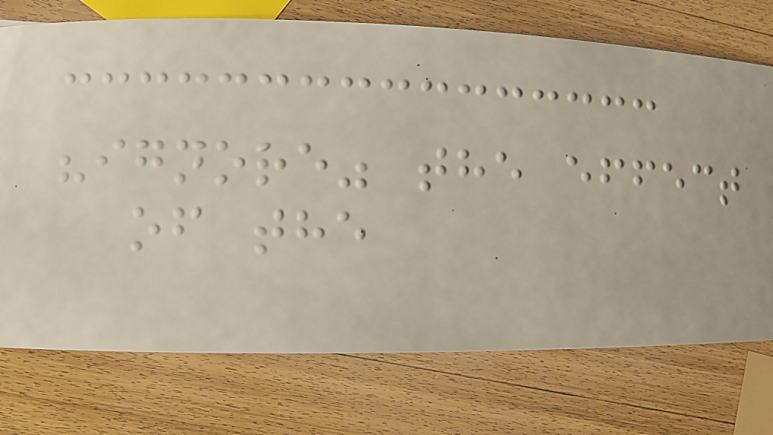"ignore" the effect
of the
